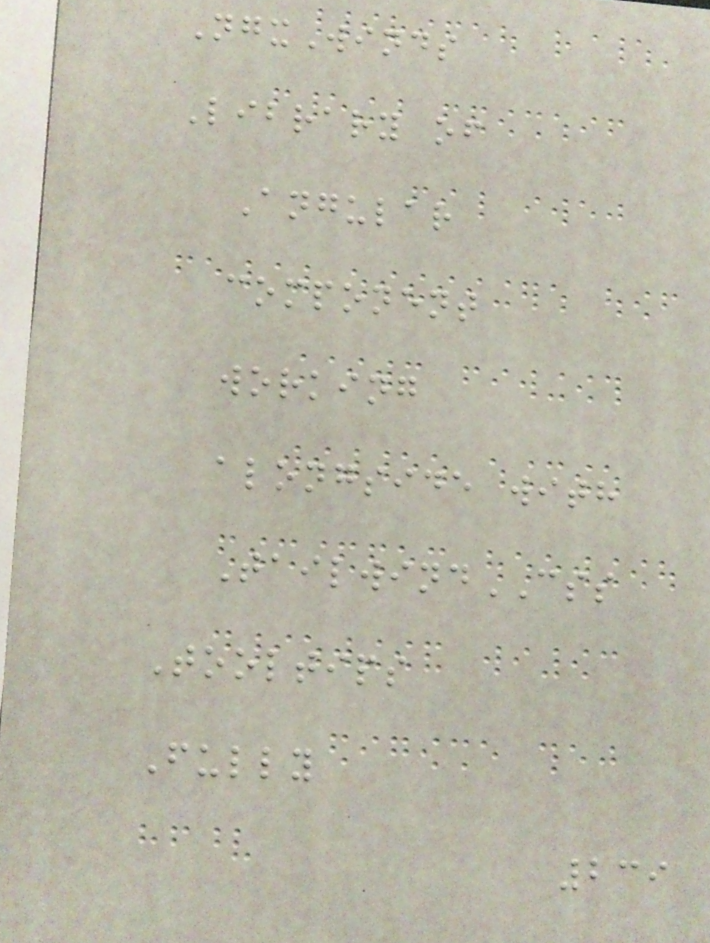NgxWinds
Library of
Angular
component
working
alongside with
TailwindCSS
Tooltips
Fully
239
